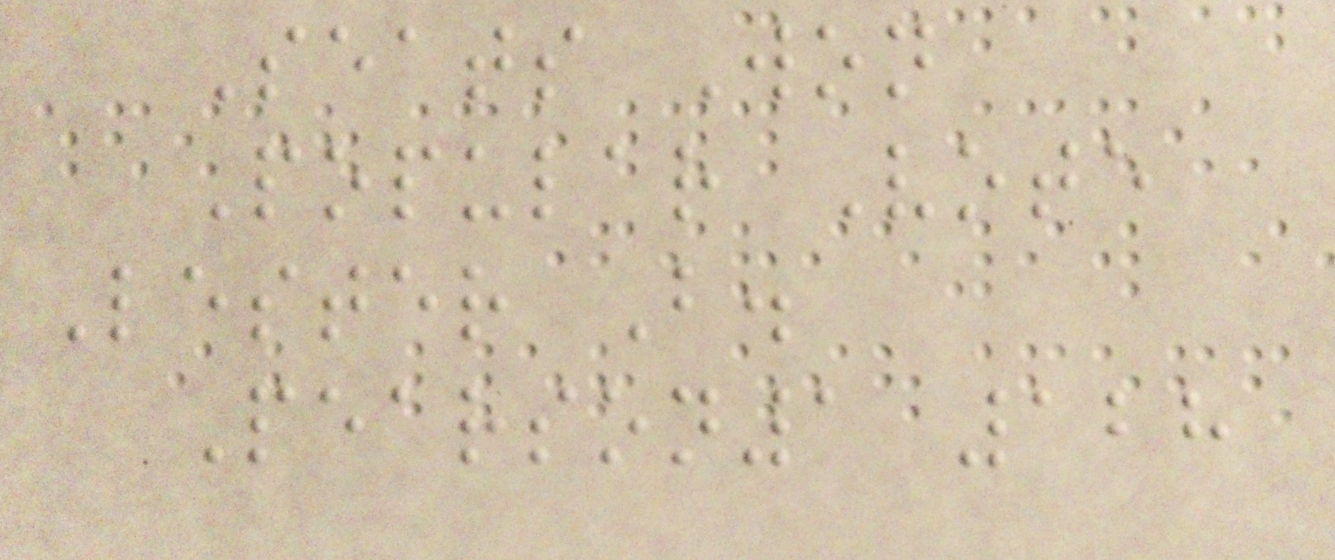Seats Won
Popular Vote
Lester B.
Pearson1 128
